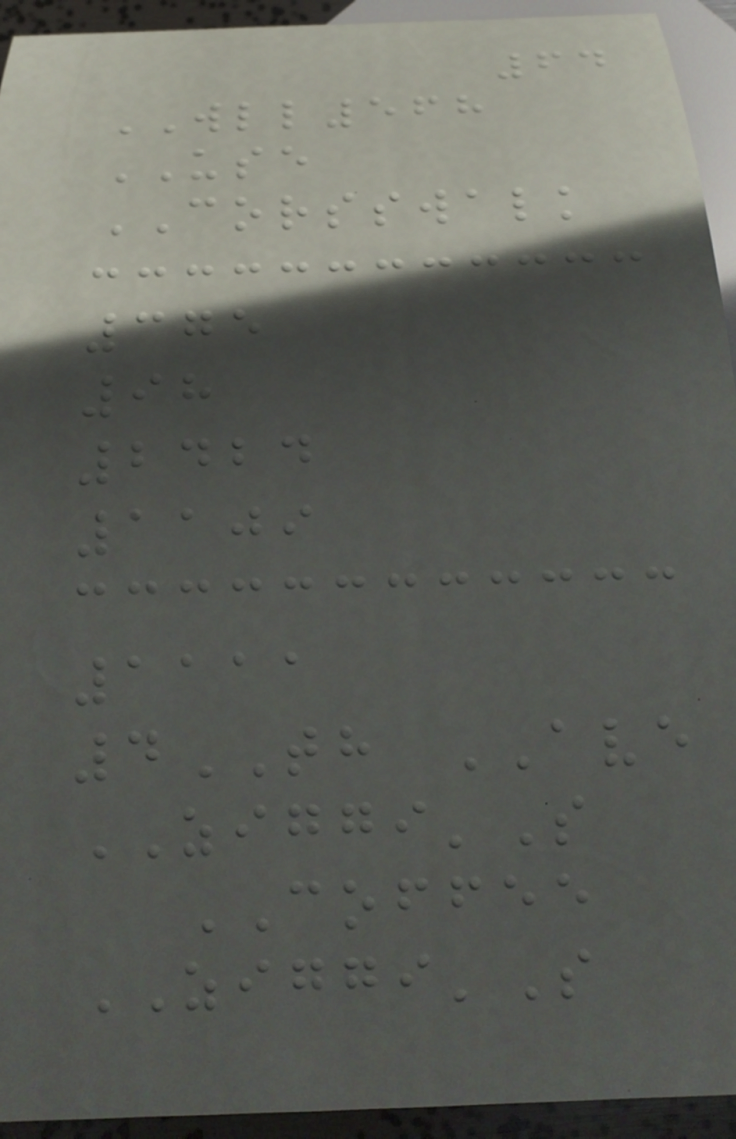64
WLL568
USE
CORSSWALK
375
98
2424
1109
1111
4TH AVE
ZIGGI'S
COFFEE
ZIGGI'S
